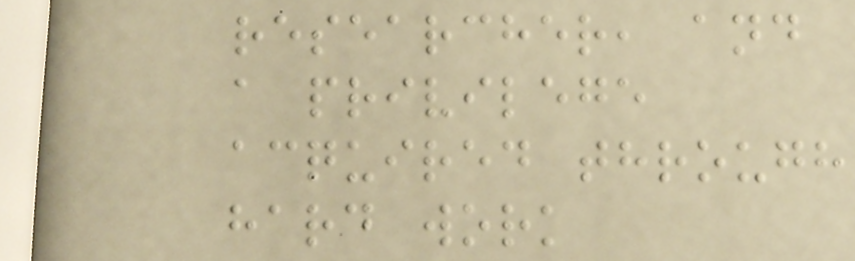researcher, and
a privilege
acquired through
hard work
